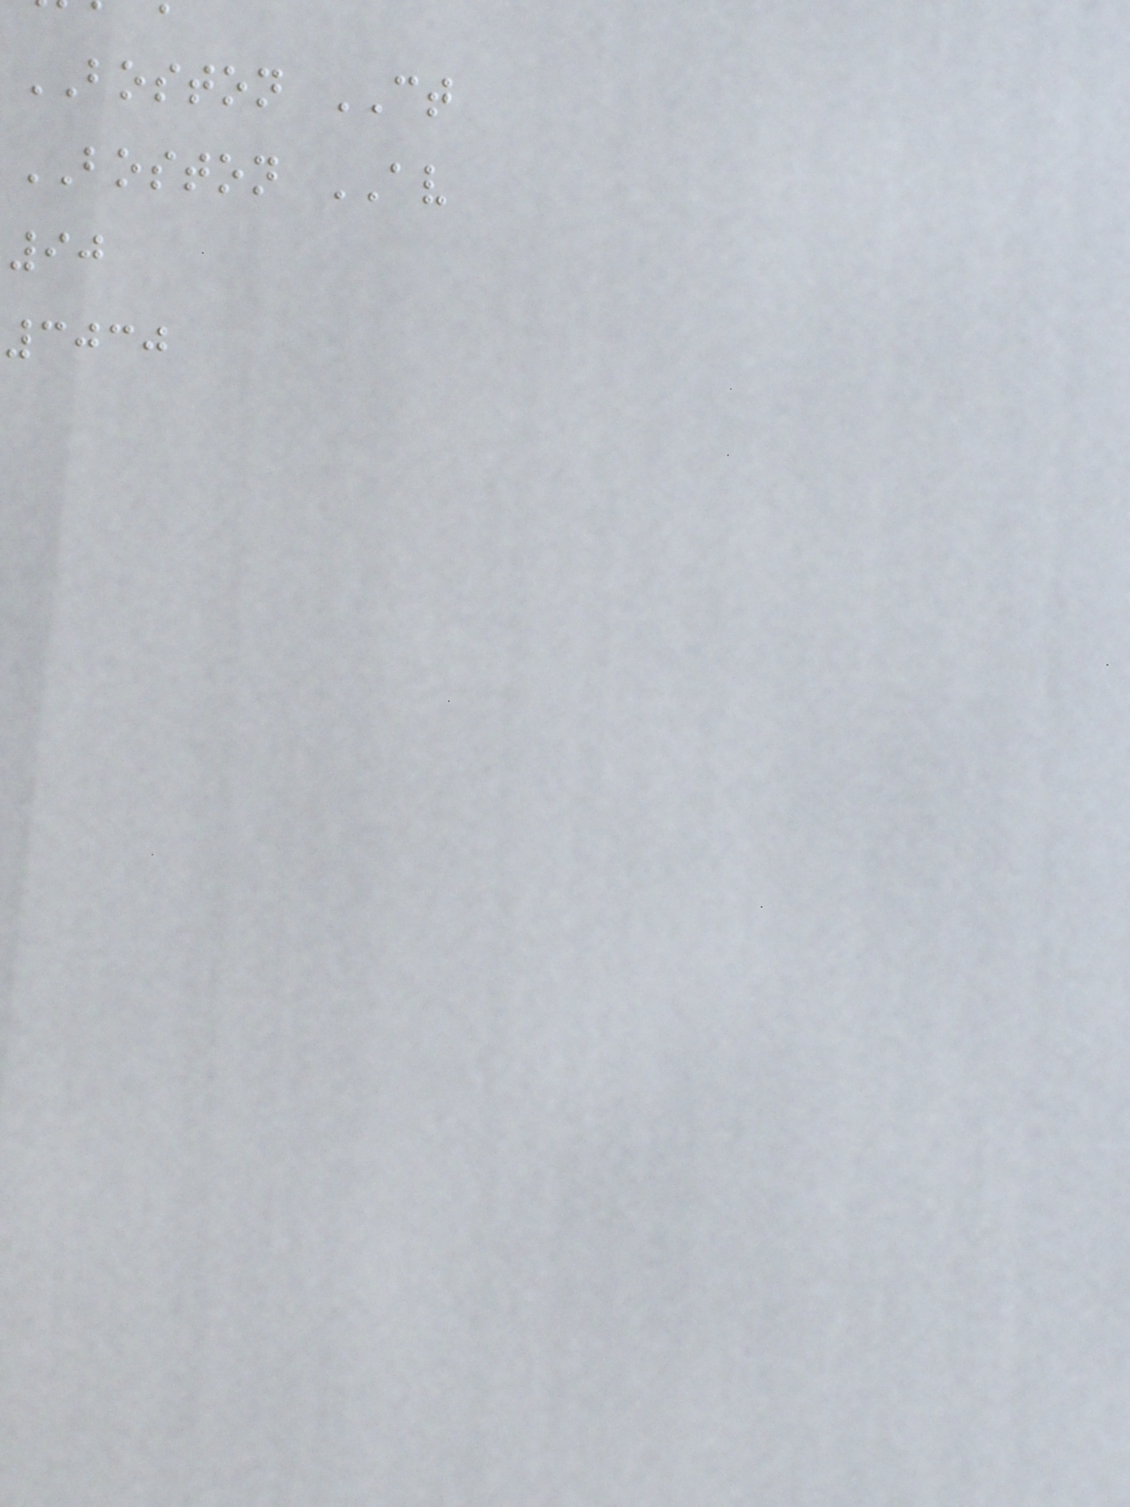BOSTON CT
BOSTON AV
90
3030
